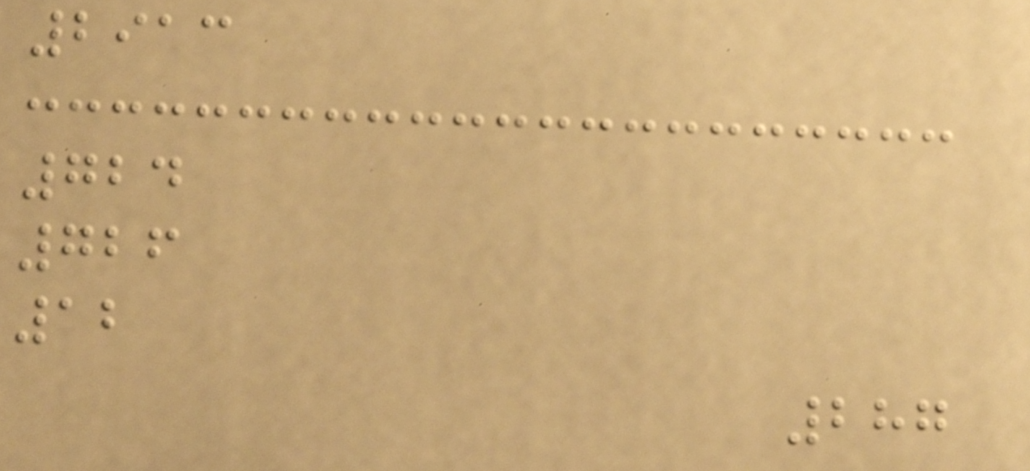2913
724
726
12
287
